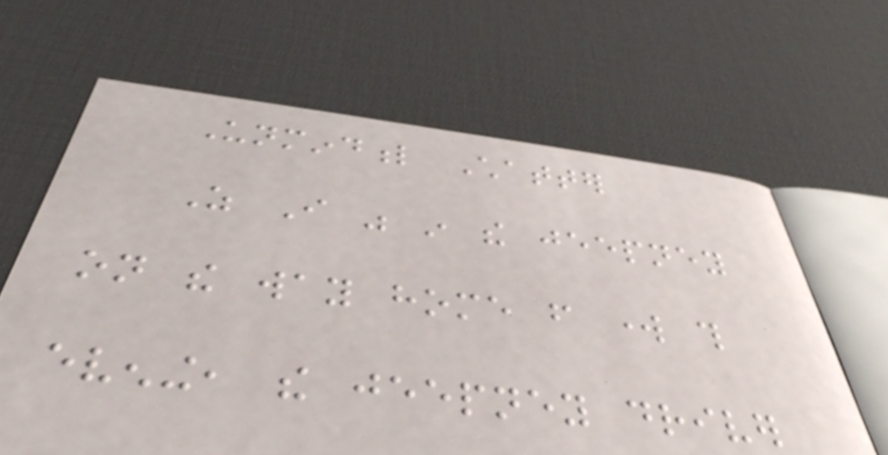Unmindful Chatter
As I was in the jeepney
on the way home from work this
evening, the jeepney driver
